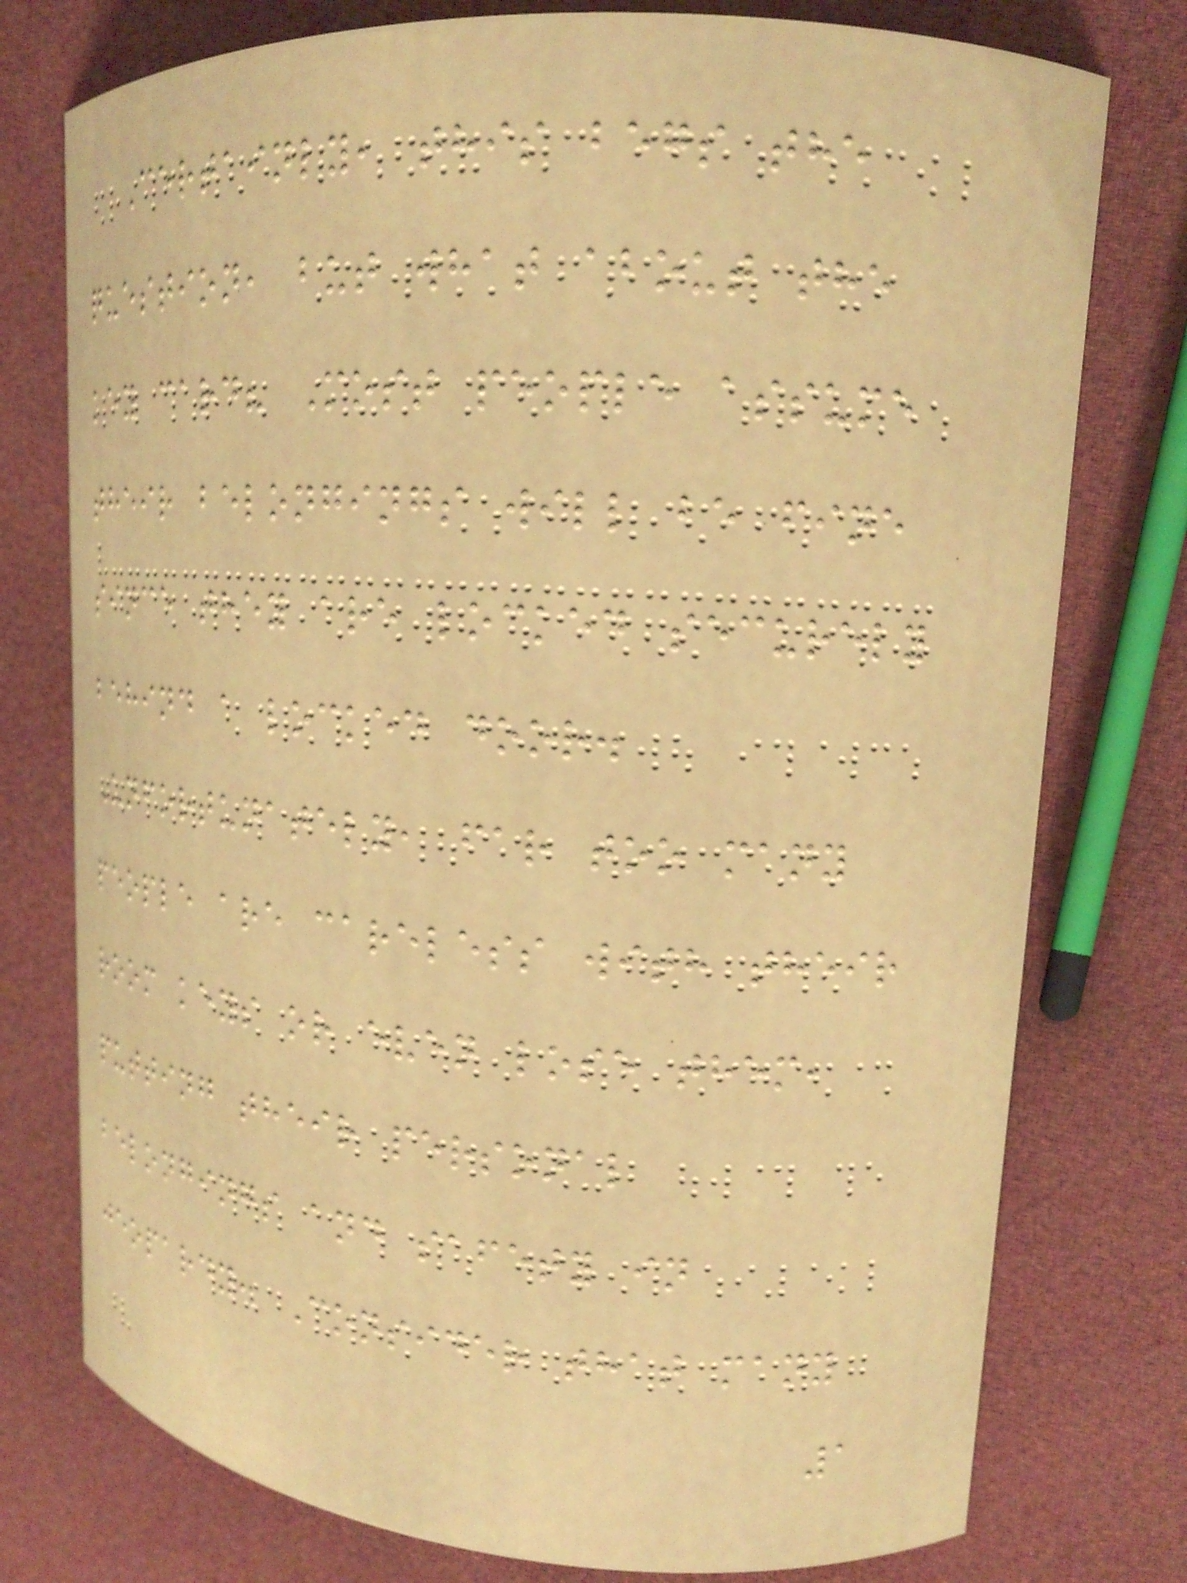Certainly, this begs the
question, but what about the
key card? Most people assume
their belongings will be fine
since they are locked securely
behind a locked door.
Unfortunately, far too many
people are careless with their
room keys or even lose them,
putting their personal
belongings and safety in
jeopardy. Consider that many
1
